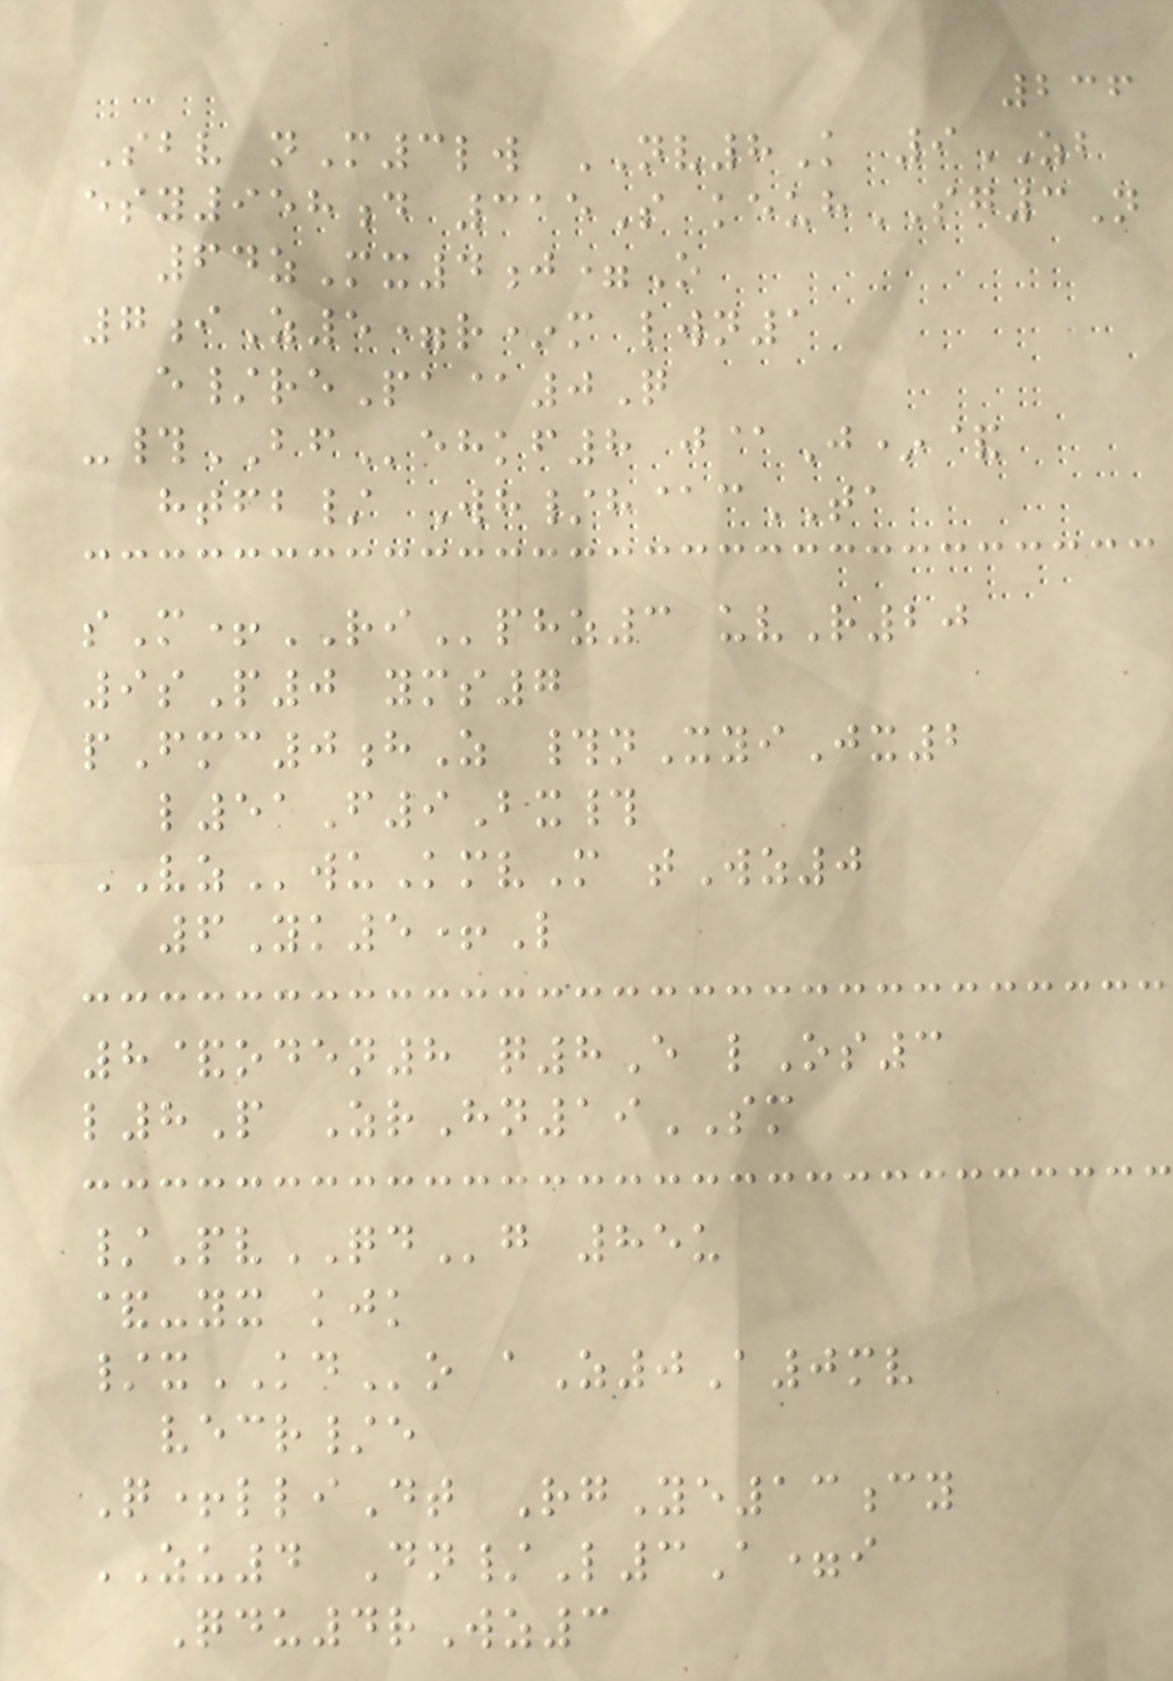236
Sbv nM3lw NV8K 9ZB
esy958d 315S keuhSG3N
64zMx4j=O
7iZ5=r*m lwn1
e/rePa@0Q
-#BFehkf8 j@J*&
htfb/ Wh/h@cTA
sM+RIphz3 uvR20
9sP0 yms7
pFmc0hZ #nXyiJx2
l51F9Bx#
VZwuKmvM tWz0
6Yk5+L
8&oden8 q8E lOs3
l8P ZrHn19SM
/PvQDg 85u
&-yx kjk
/xKDo aZ0A0mv
vecr/e
Q+lliDt RgYe13cy
ZU4 Dn/L3A=i
Qdu4rWz3
